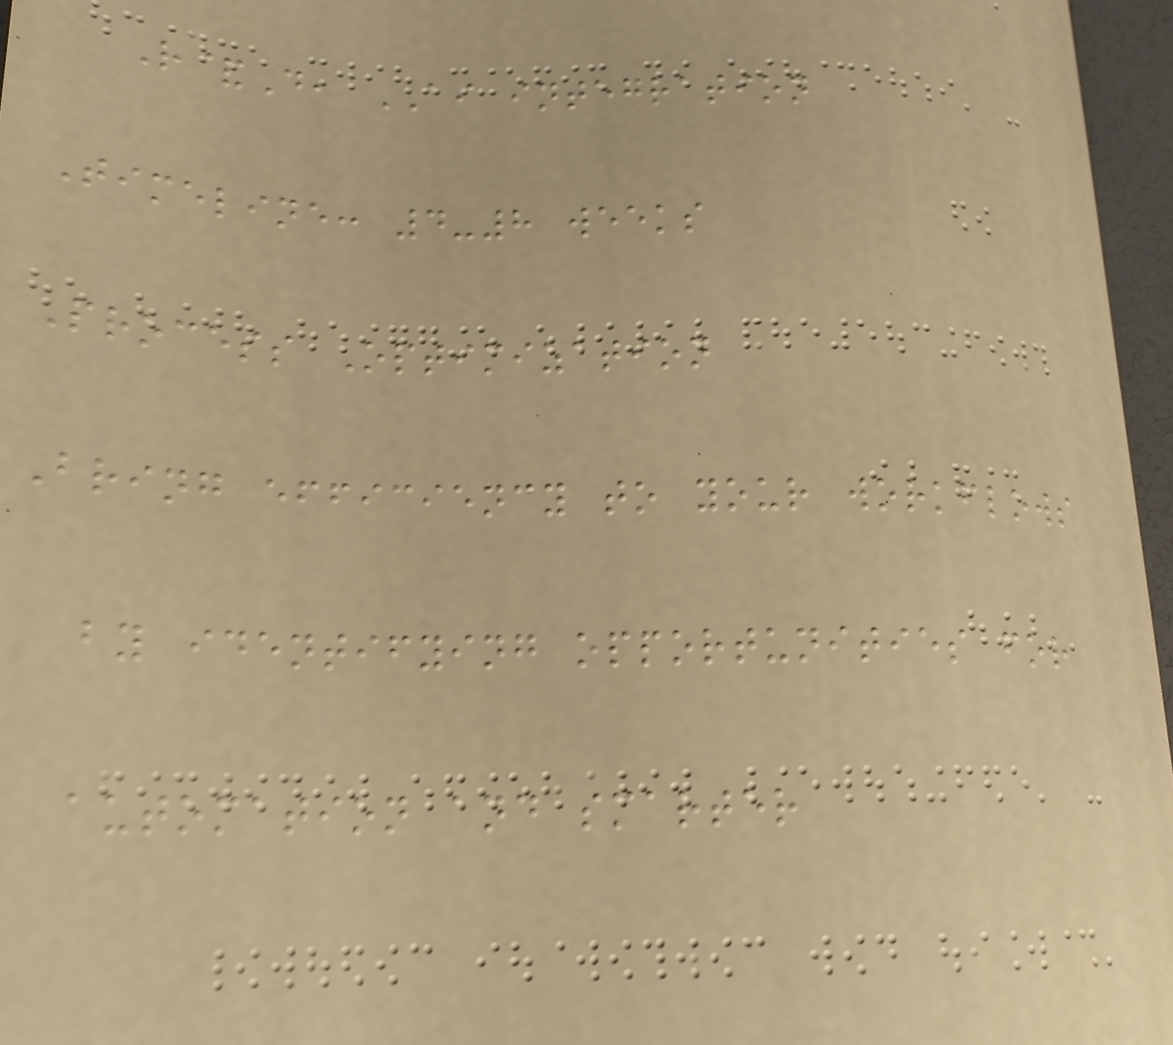R&D, AI integration
Timeline: 4-8 weeks
Process Optimization
Bring efficiency to your workflows
by identifying opportunities for
automation and smarter
